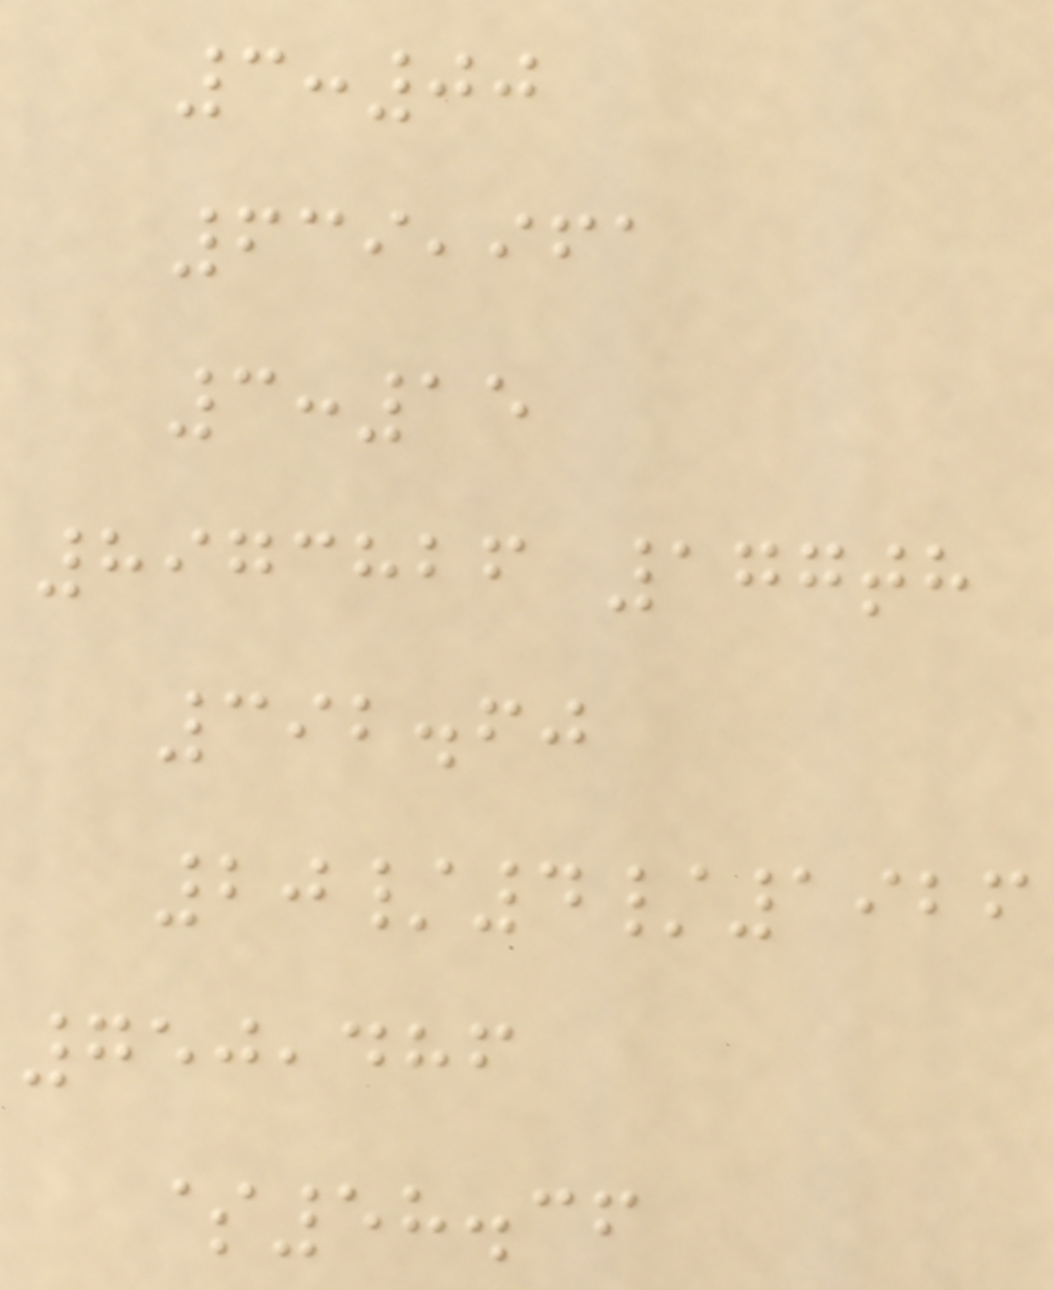3:00
639,961
3:15
8973826 177th
392.60
20/4/1926
750,486
$58.36
